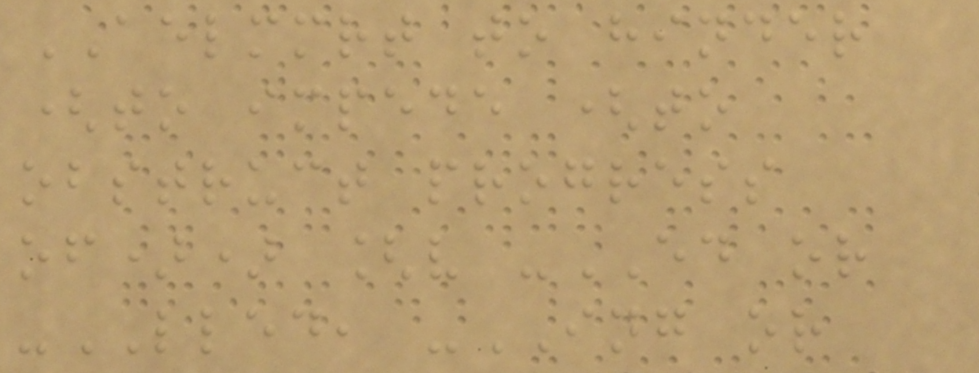AELMMRT to hinder
(to impede (to
obstruct progress
of)) [v -ED or
-LLED, -ING or
